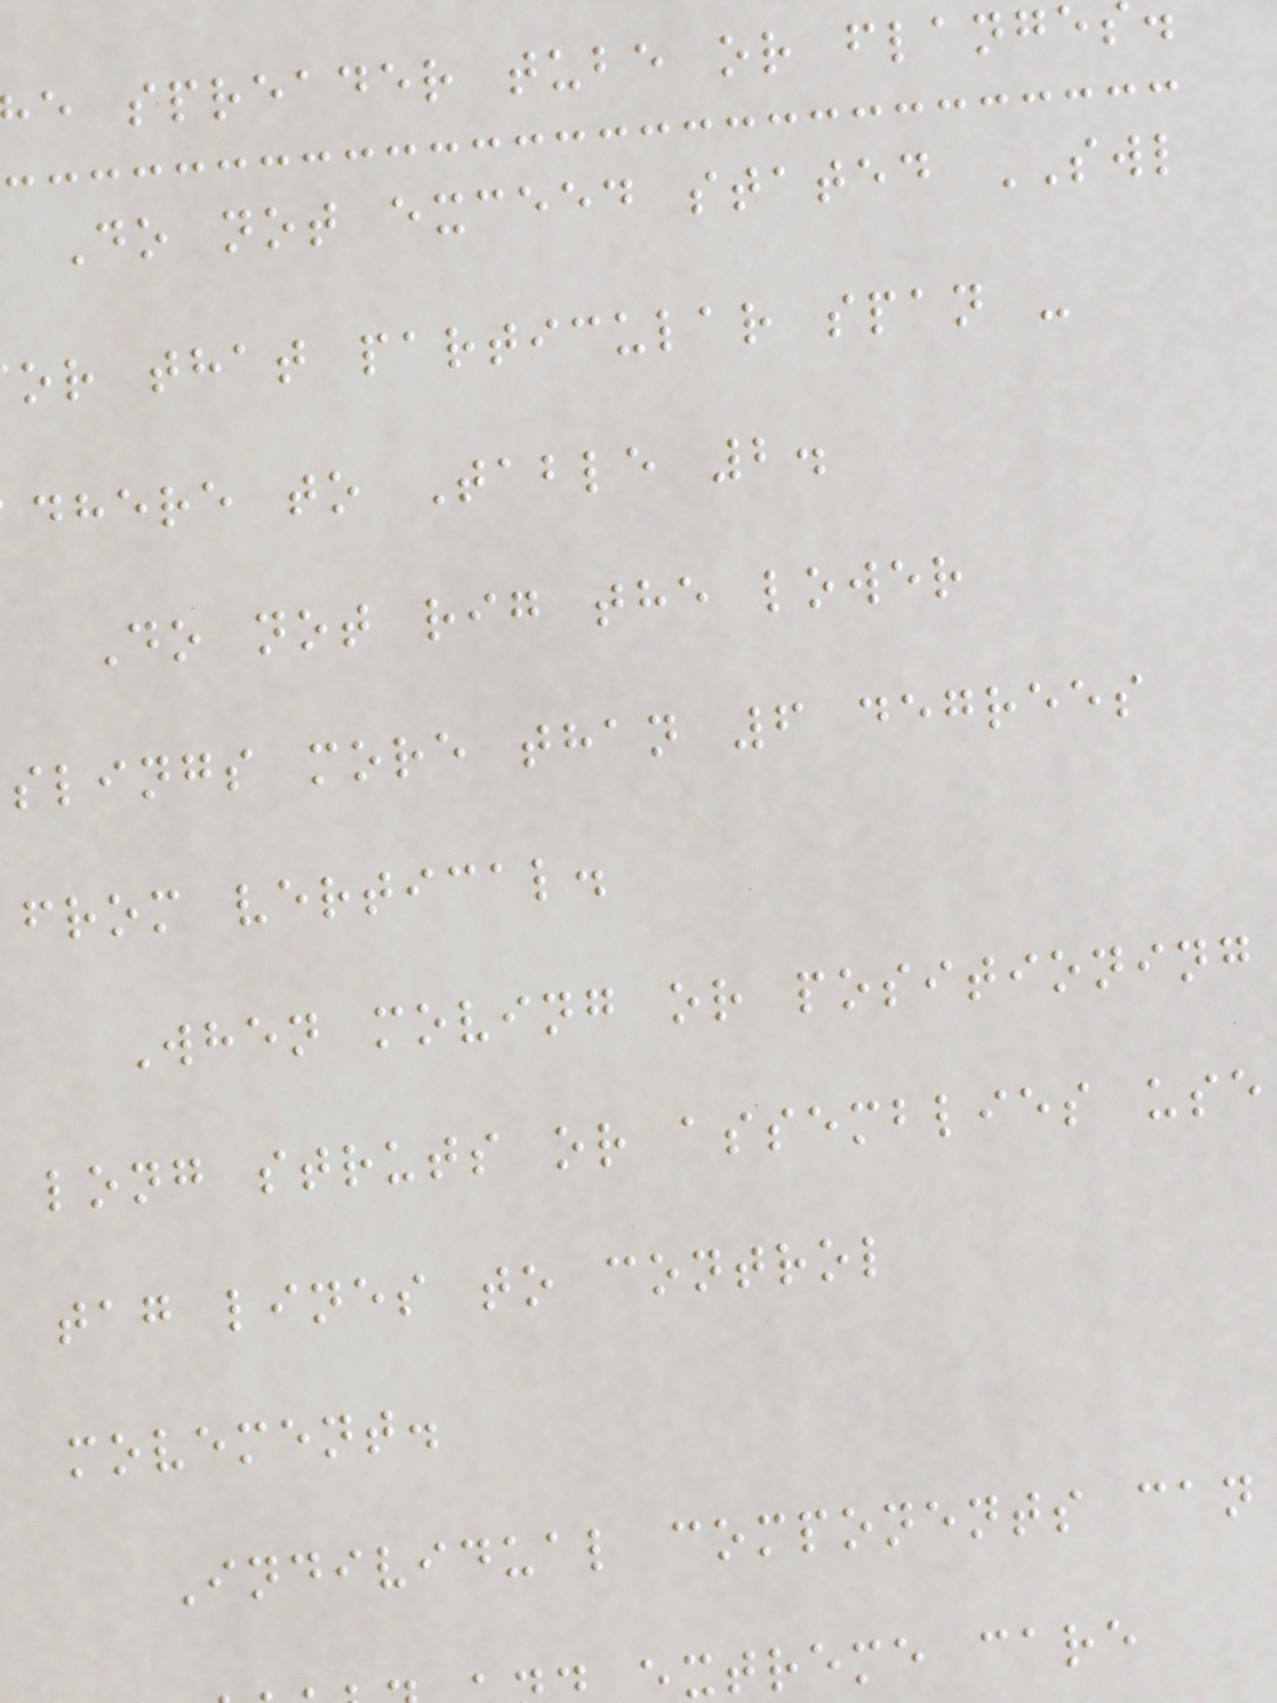e spreader tube or flange
Do not exceed stated SWL
or that particular span -
dhere to Table 2.
Do not rig the lower
slings more than 6 degrees
from vertical.
When moving or positioning
long struts or assemblies use
tag lines to control
movement.
Individual components can
extreme care
